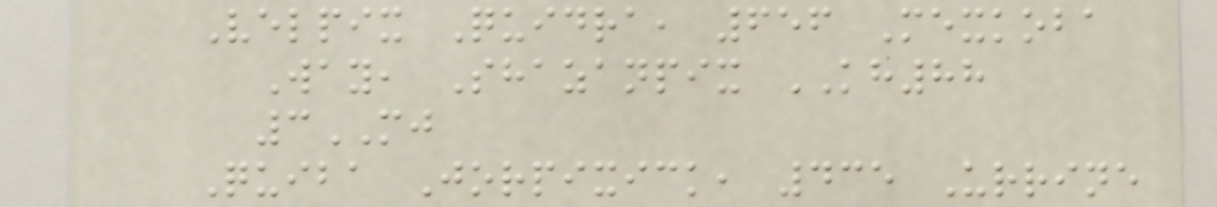Velpix Quidra, 656 Mexkoba
Way, Shazanpix KH88
3MJ
Quiba Jorpixick, 435 Urrine
